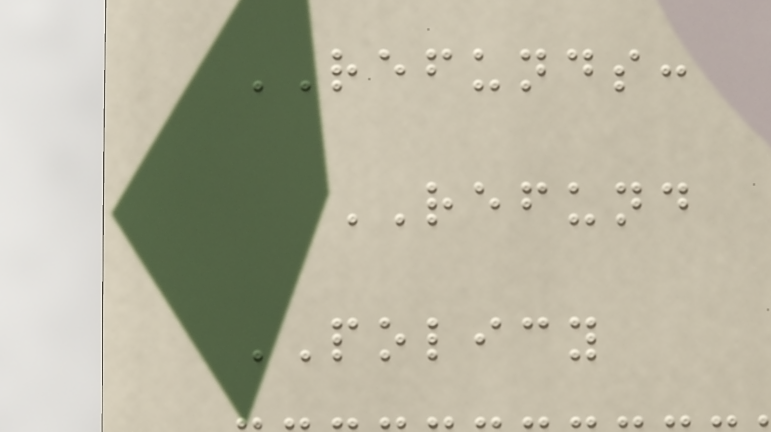REFUNDS:
REFUND
POLICY
